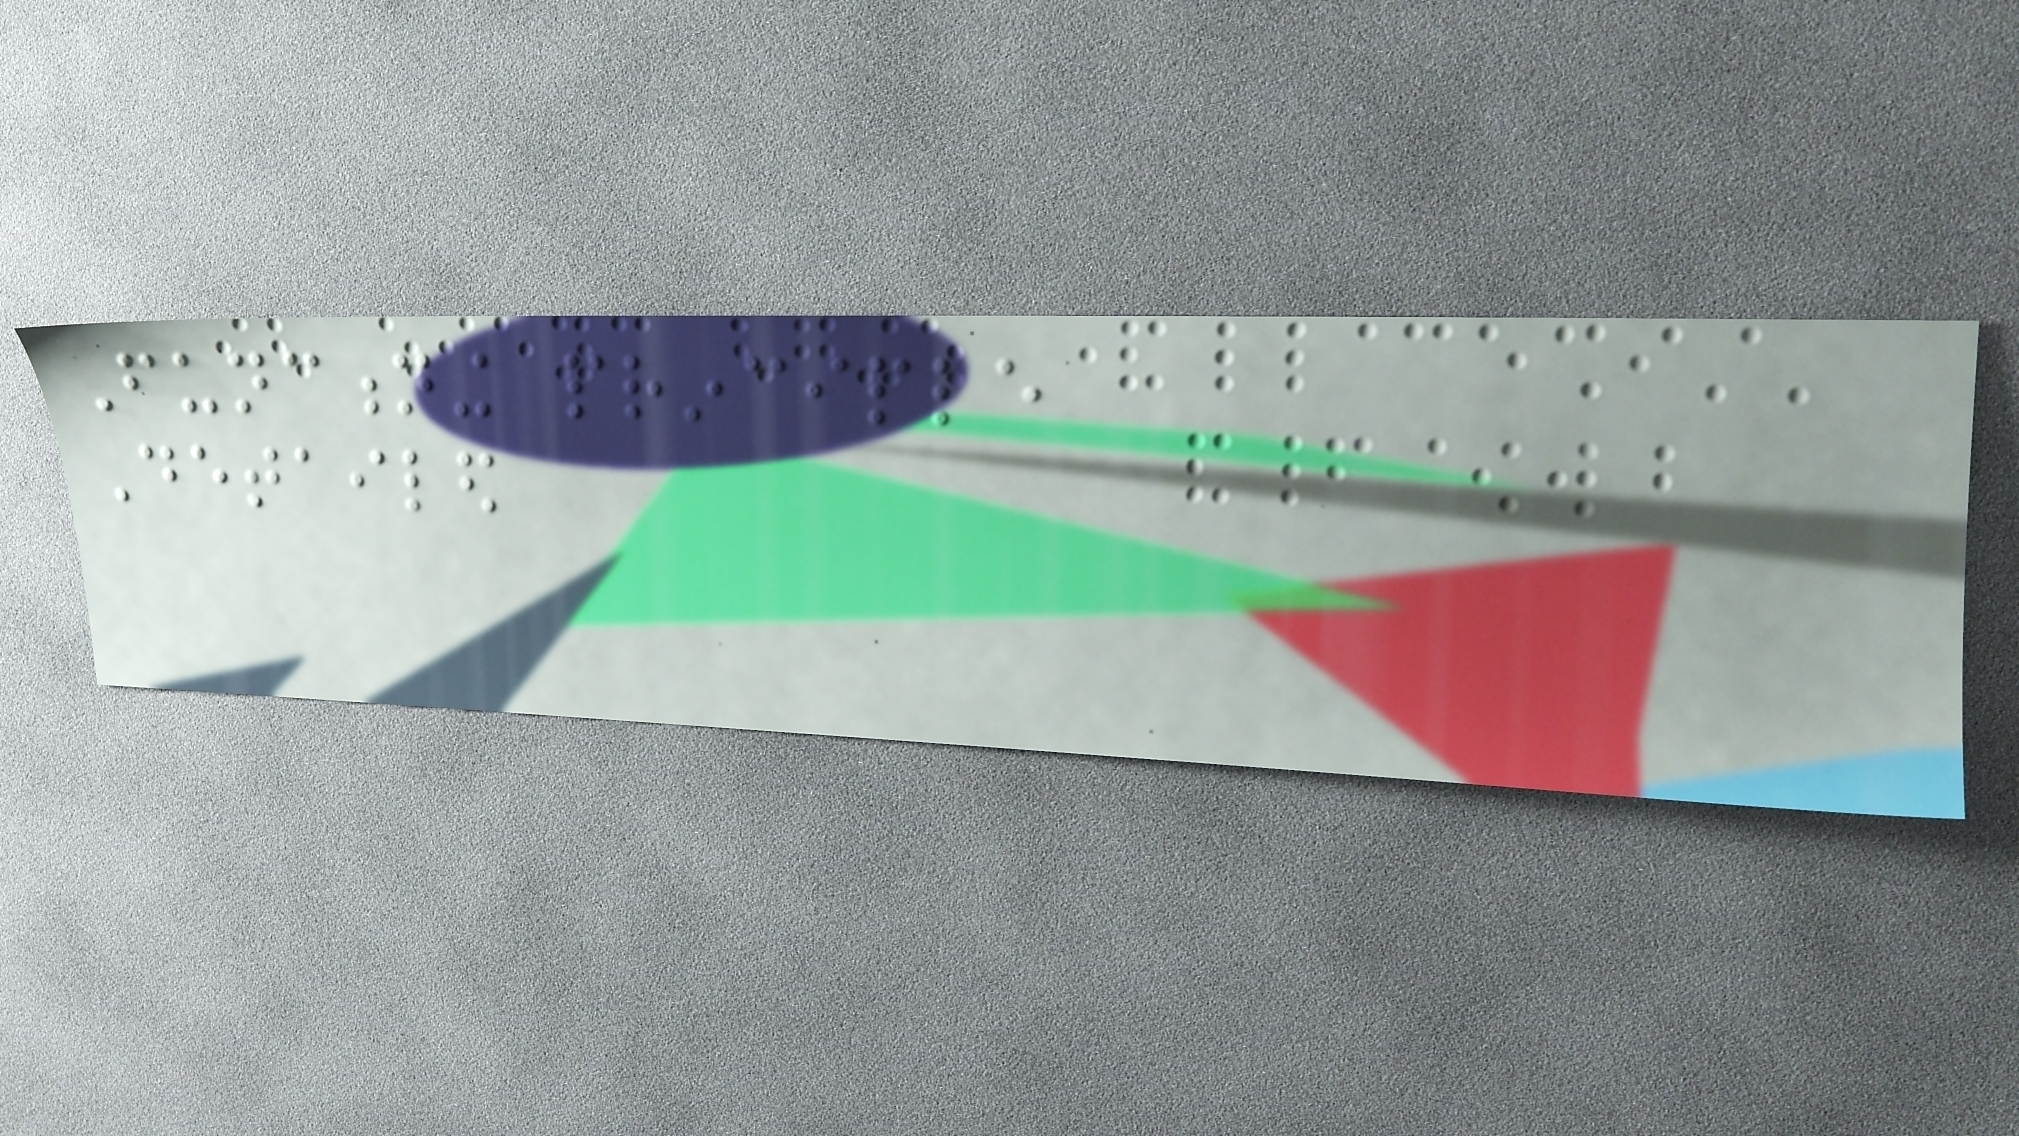Functioning principle
Detailed
